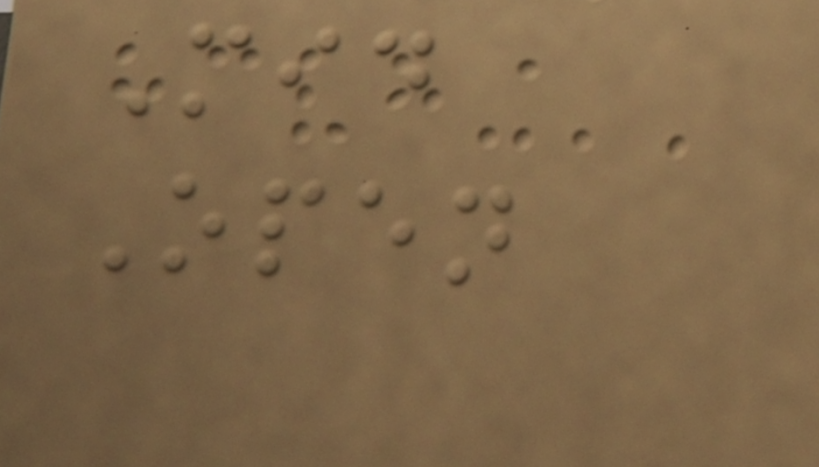Mid
Open
